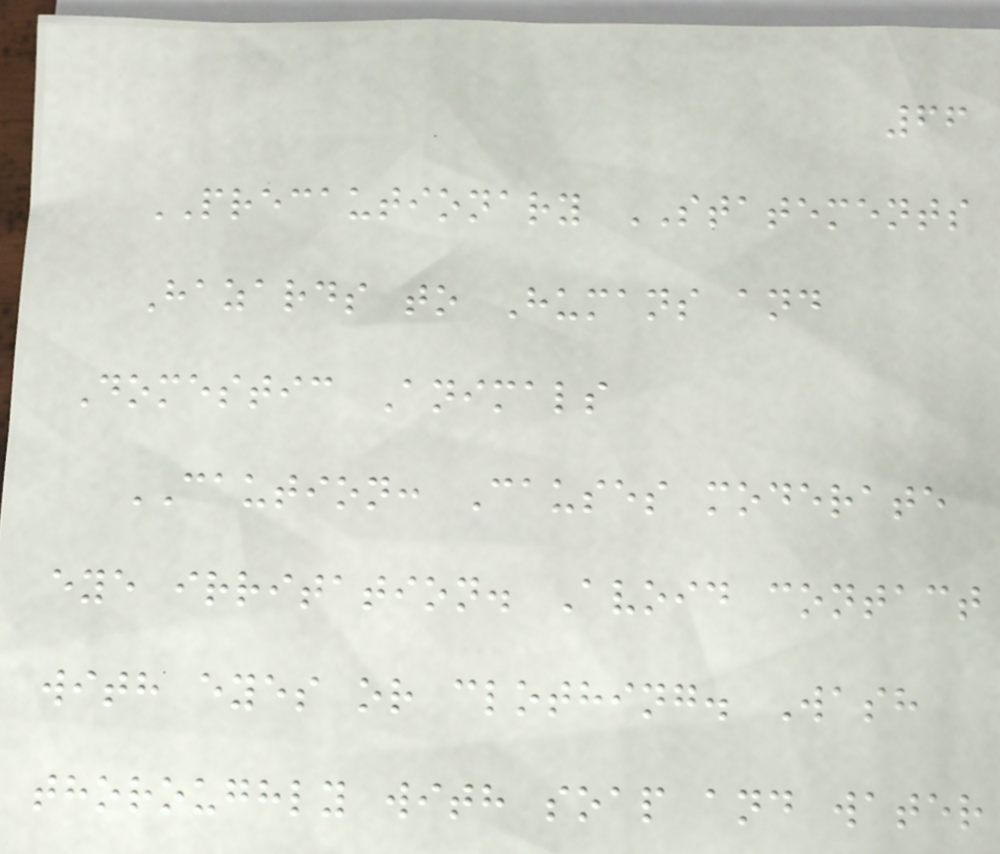66
PRECAUTIONARY STATEMENTS
Hazards to Humans and
Domestic Animals
CAUTION: Causes moderate
eye irritation. Avoid contact
with eyes or clothing. Wash
thoroughly with soap and water
